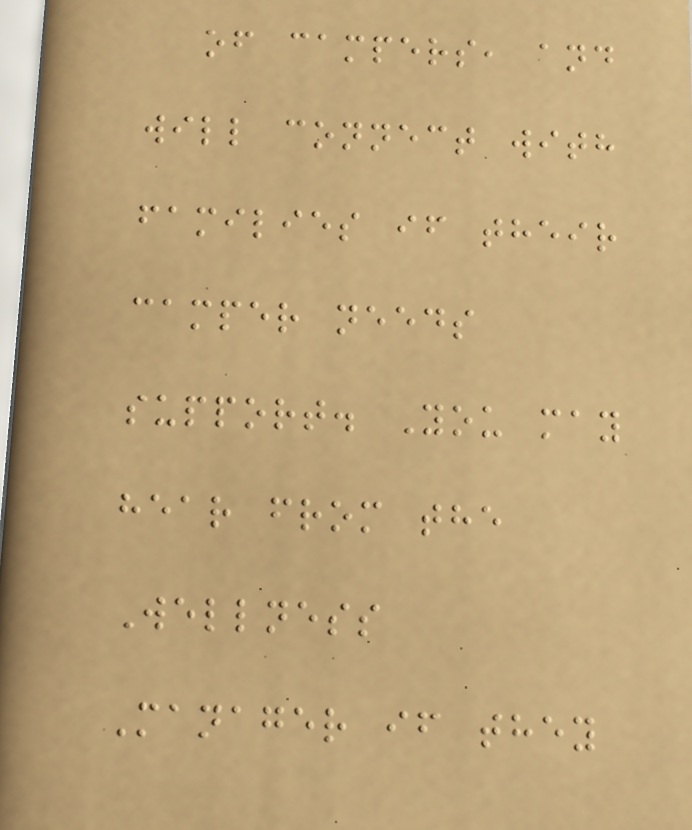of campers, and
will connect with
families if their
camper needs
support. You may
hear from the
Wellness
Manager if they
